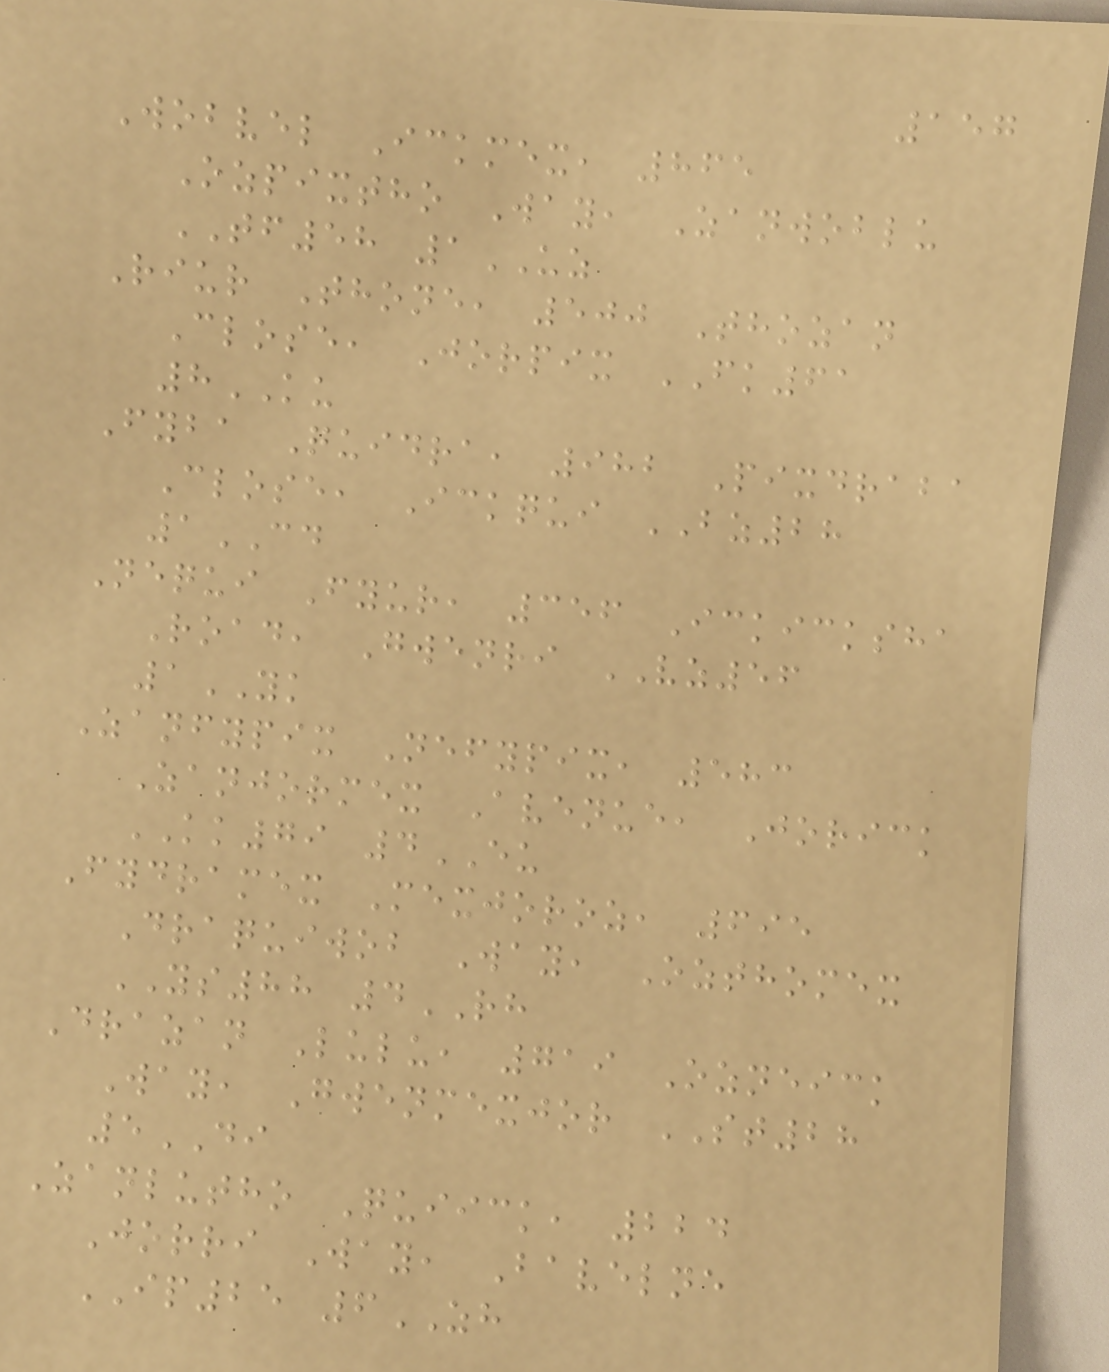157
Wobvel Ickmex, 865
Ozpixtho Way, Zanwoblu
TF58 1UZ
Riur Thone, 500 Thozan
Close, Jorpix FK61
8KU
Fyba Quidra, 982 Pixdraba
Close, Ickqui BZ28
1CD
Nequi Fyur, 356 Ickicksha
Road, Gwenri VZ56
1YK
Zanfypix Nefypix, 583
Zanjormex Avenue, Jorick
KK79 4EU
Fydramex Mexjoroz, 695
Draquiwob Way, Ozthomex
YS88 4RH
Drazan Lulu, 719 Ozneick
Way, Gwenmexjor ST28
5DI
Zanlutho Quiick, 224
Jorri Way, Bavelne
IP25 6ZH
